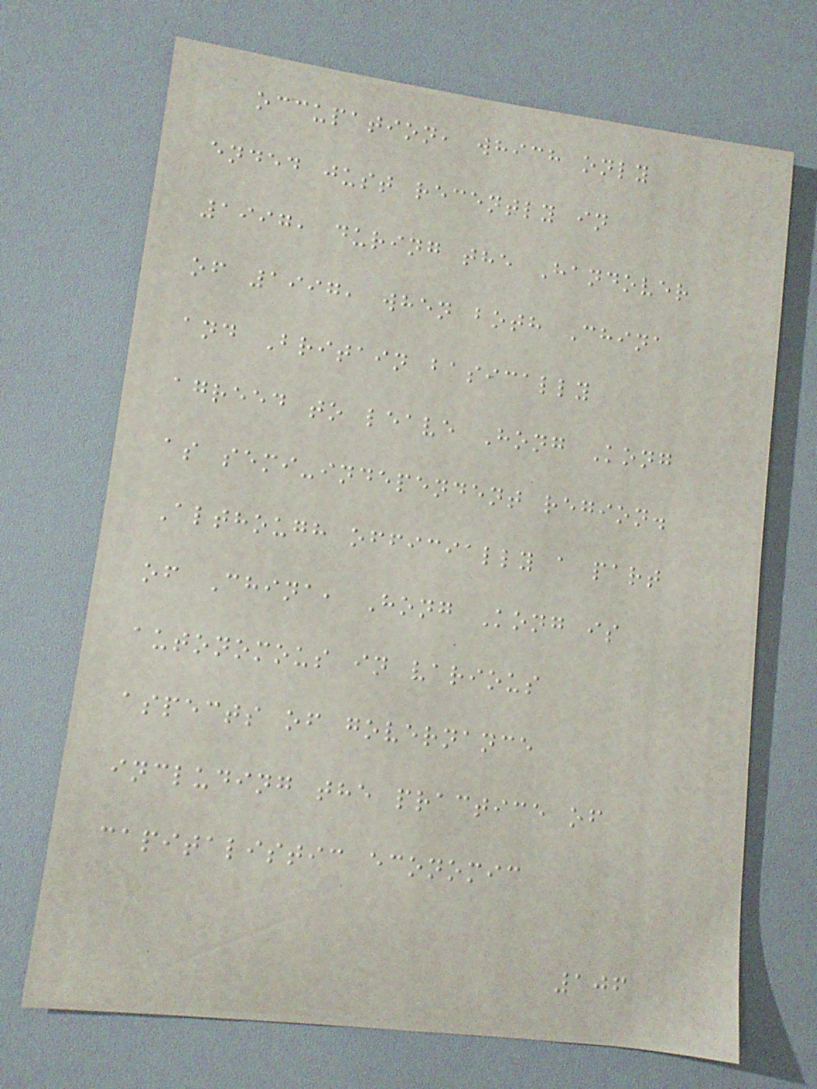occupation, which only
ended just recently in
1997, during the Handover
of 1997, when both China
and Britain basically
agreed to leave Hong Kong
as semi-independent region.
Although officially a part
of China, Hong Kong is
autonomous in various
aspects of governance
including the practice of
capitalistic economic
106
